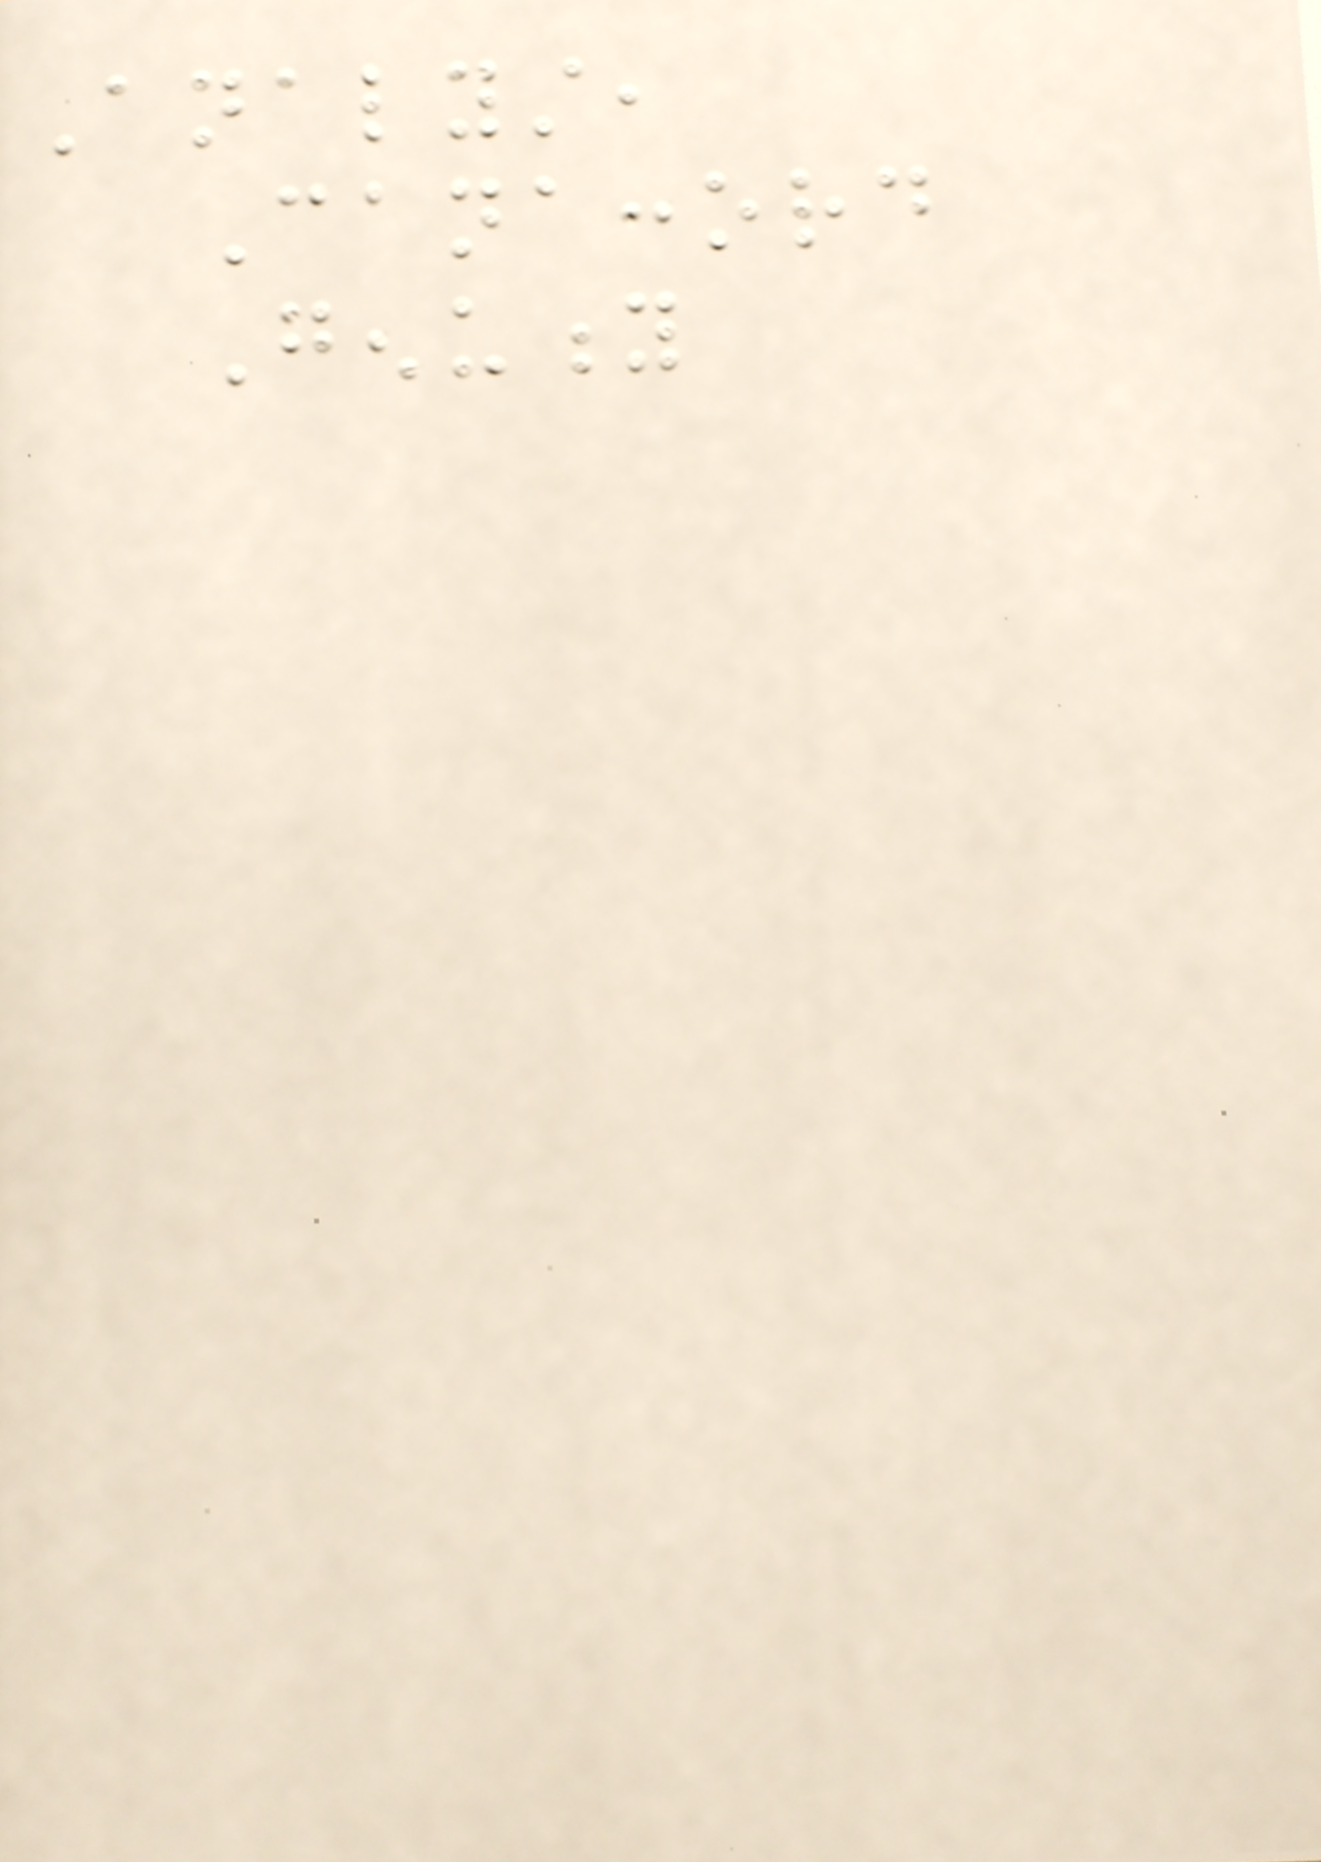Analyst,
Canaccord
Genuity
